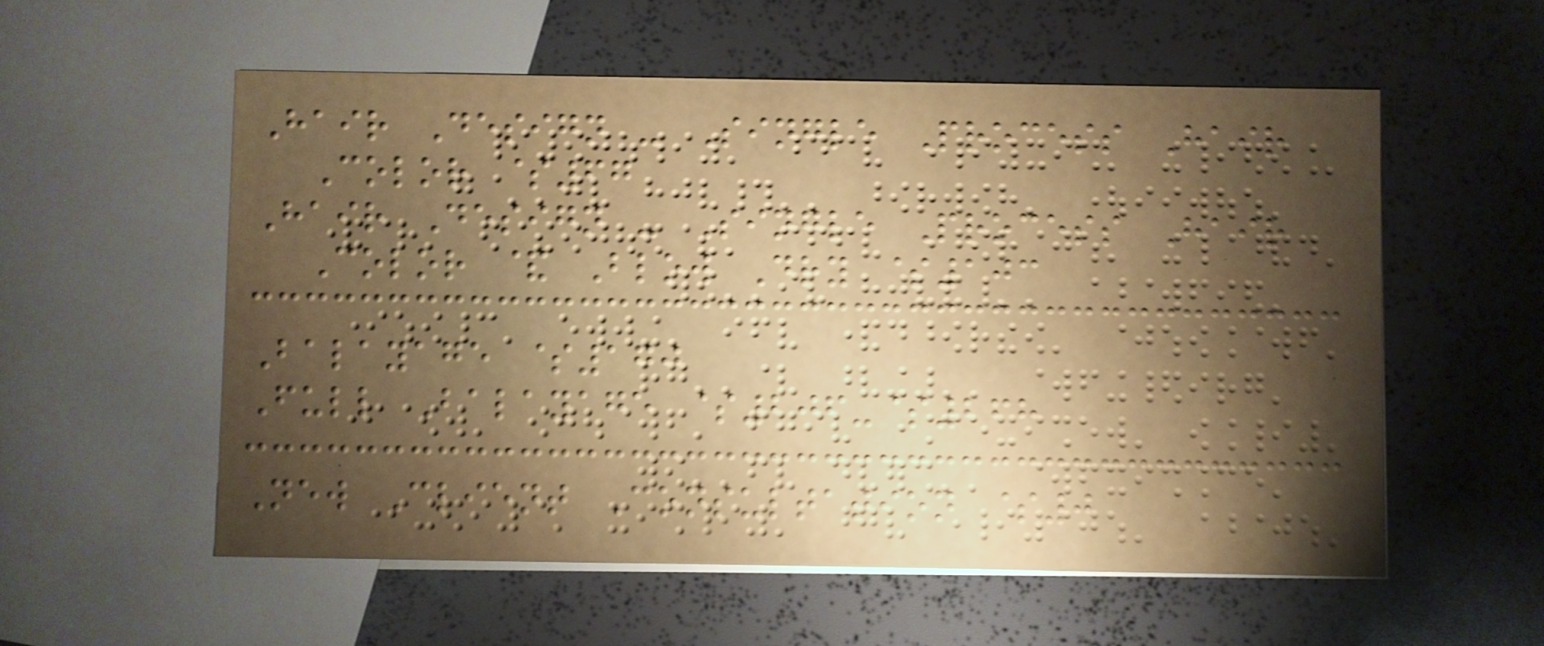Hair Design - Single Process Hair
Color $67
Hair Design - Single Process Hair
Color & Blow Dry $103
Balayage $170
Full Balayage $206-$268
New Client Consultation $0
